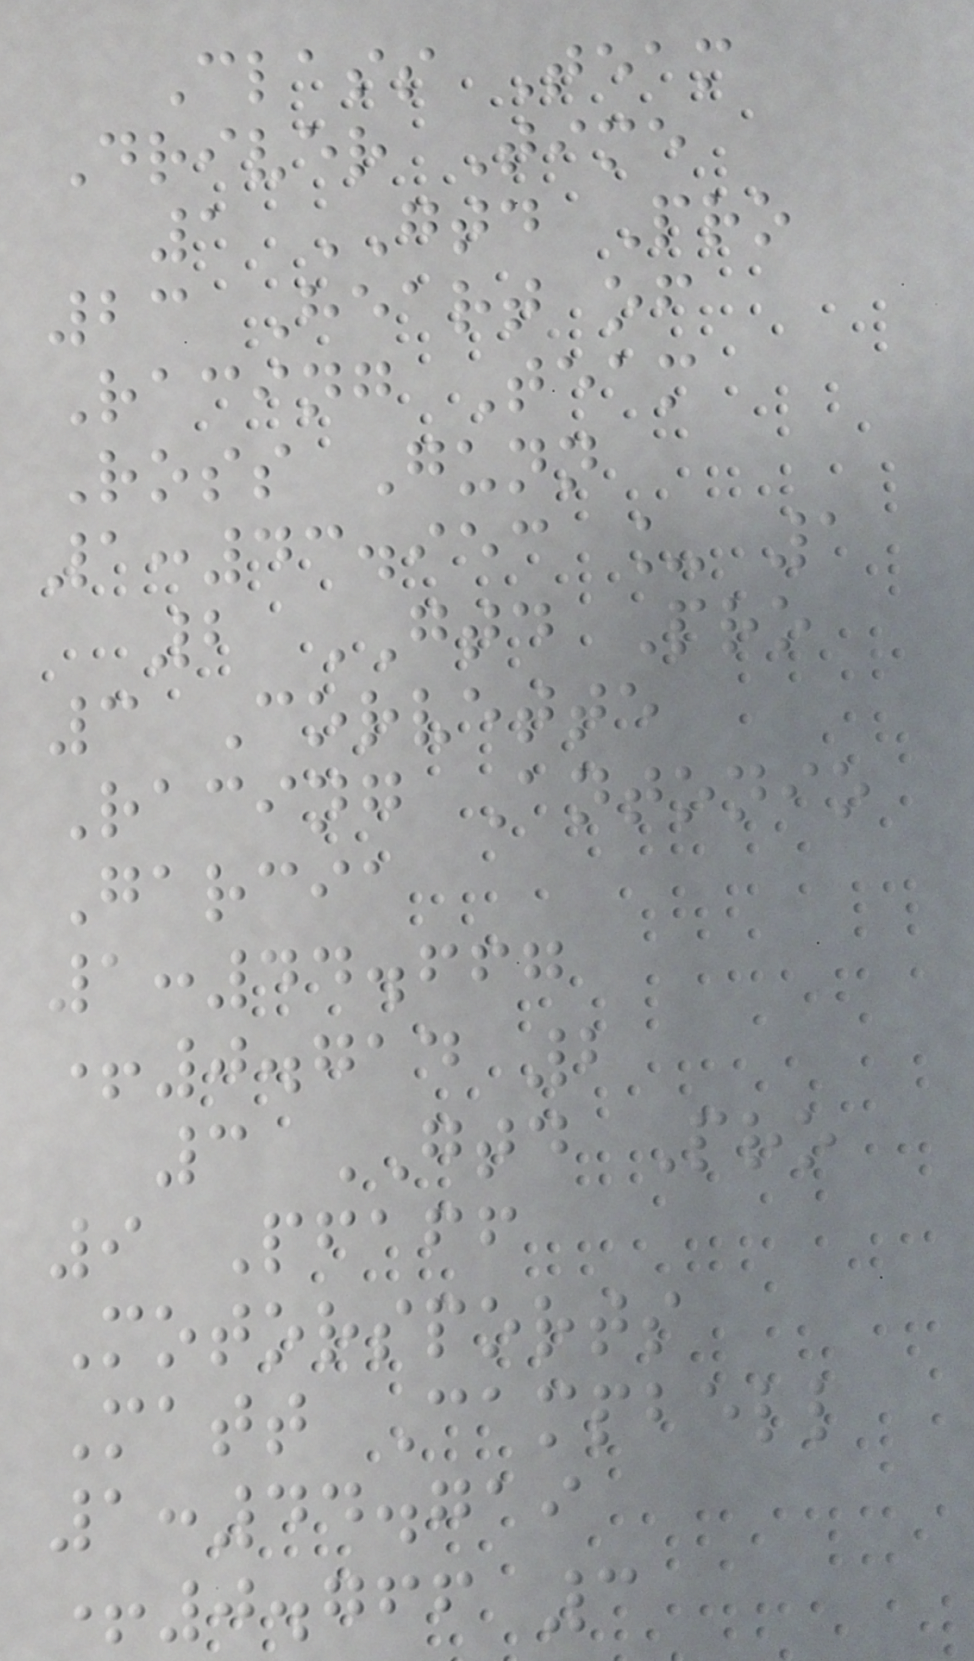Class Team
Driver Time
1 GTD Pro
23 Heart of
Racing Team
Ross Gunn
1:43.953 _ 1
2 GTD Pro
3 Corvette
Racing Antonio
Garcia
1:44.667
+0.714 2
3 GTD Pro
9 Pfaff
Motorsports
Matt Campbell
1:44.719
+0.766 3
